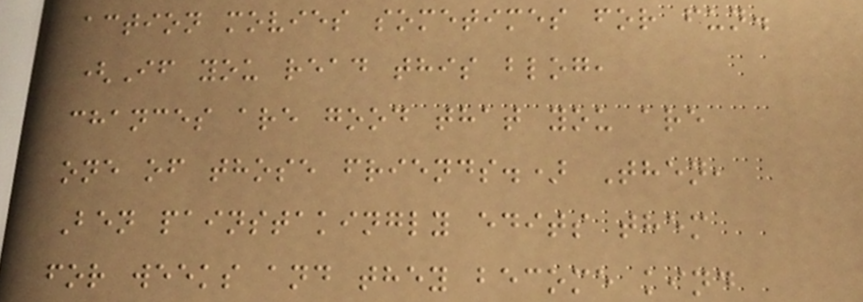action movies sometimes for fun.
(If you read this blog,
chances are good that you are
one of those friends.) Then,
Ben painstakingly edits them
for weeks and they become kind
